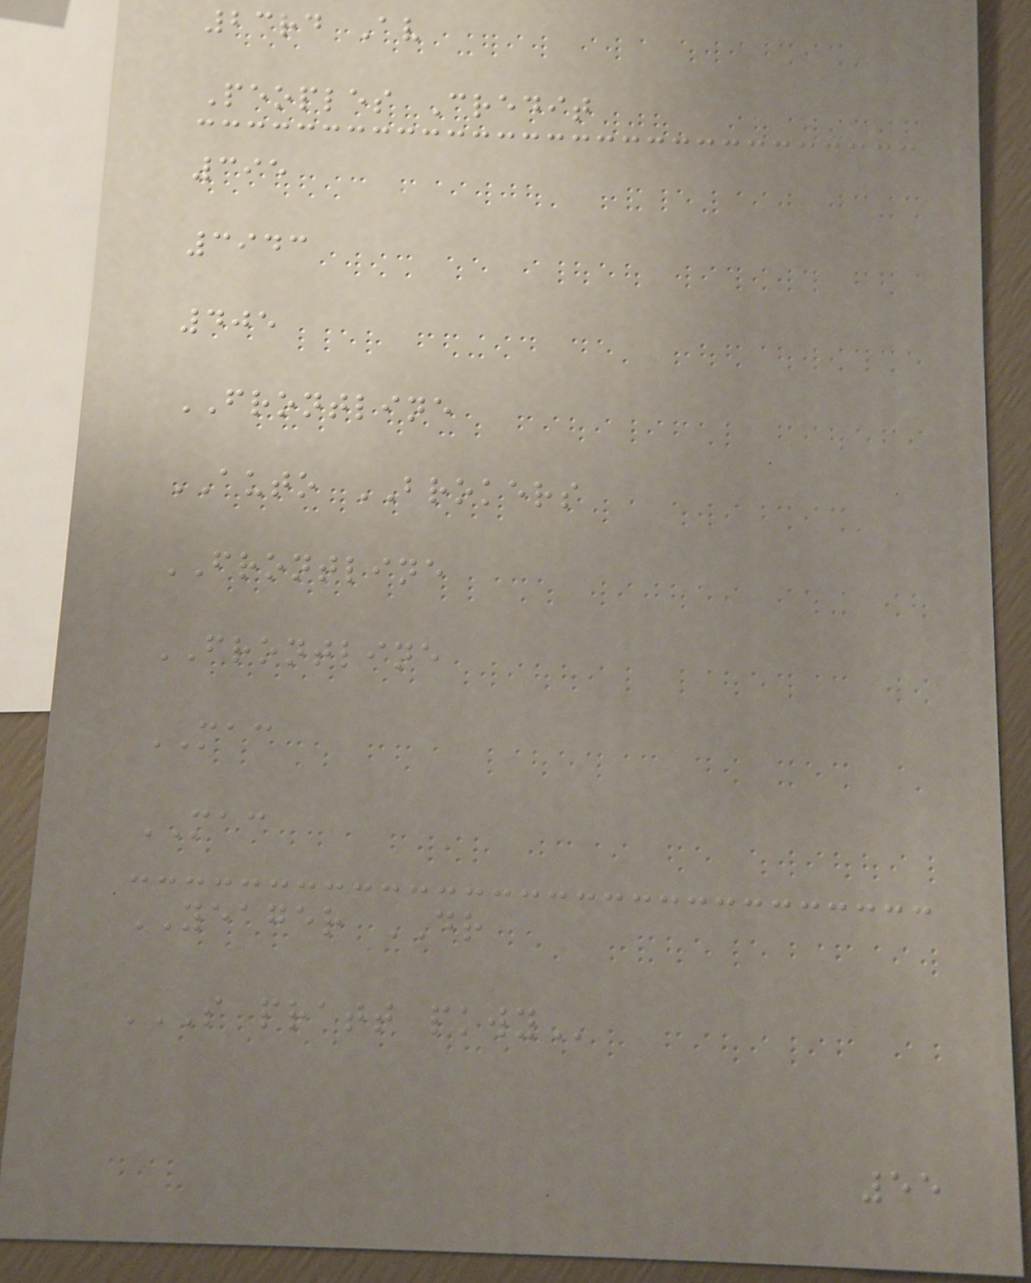23rd Av
Peoples Credit
395
3943
405
FRONTLINE
AUTO BROKERS
FRONTLINE
FRONTLINE
MAC
MAC
YEAGER DR
S PRATT PKWY
55
